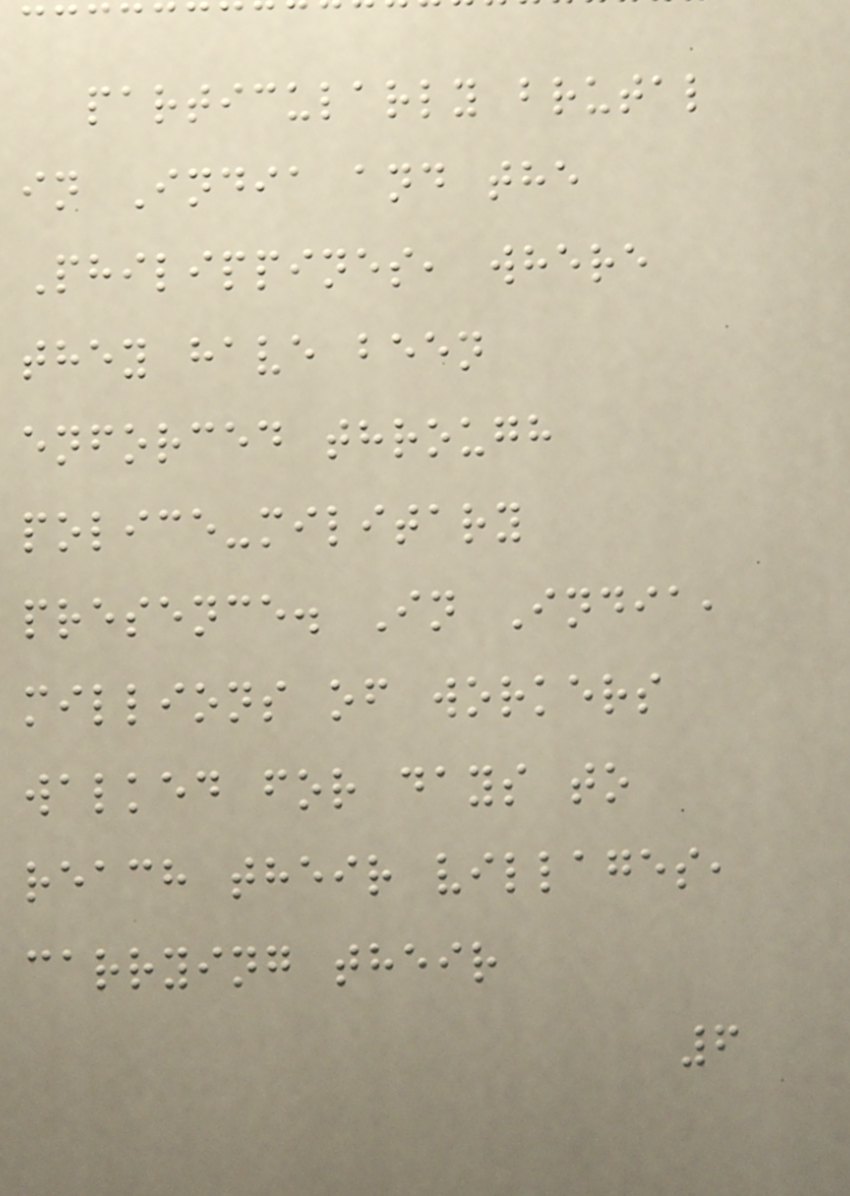particularly brutal
in India and the
Philippines, where
they have been
enforced through
police-military
presence. In India,
millions of workers
walked for days to
reach their villages,
carrying their
6
